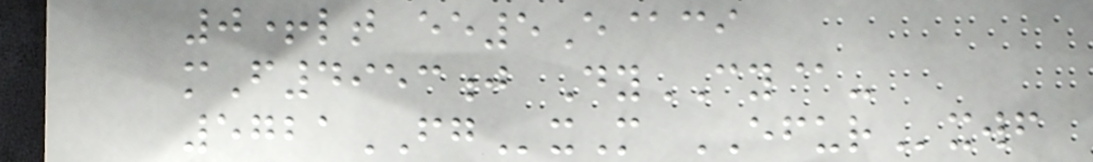0+lt ee5E@ci
mF4953j DyCY@-
5721FGxM EFURxwf
